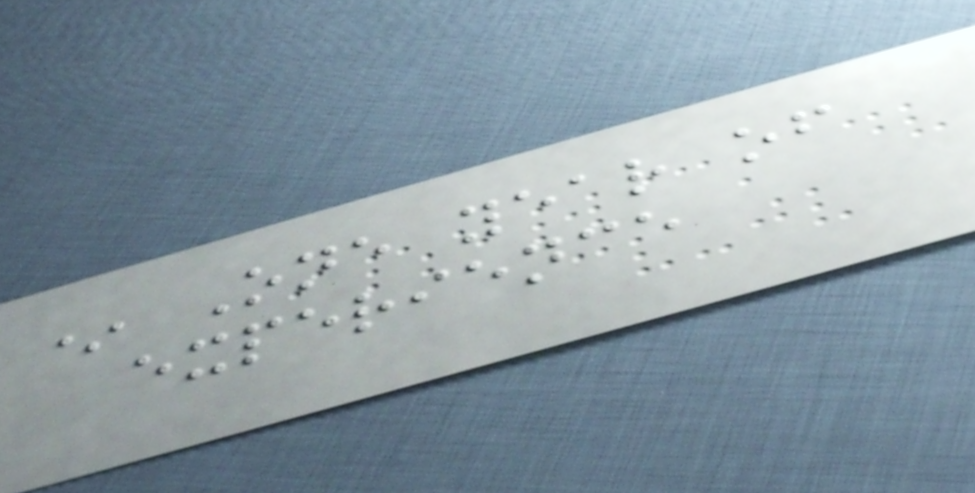* One year of
experience
